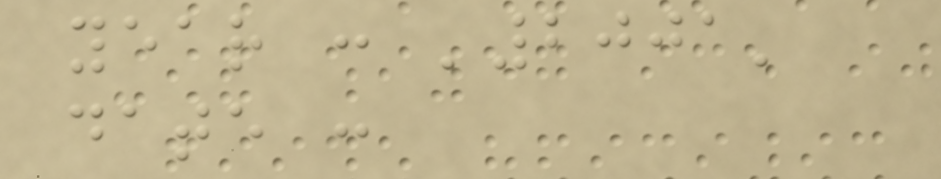year : '2001'
date :
